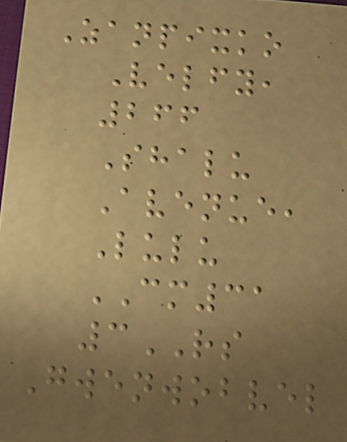Zanpixko
Velfy,
266
Shalu
Avenue,
Lulu
CM31
3RS
Gwenwobvel
